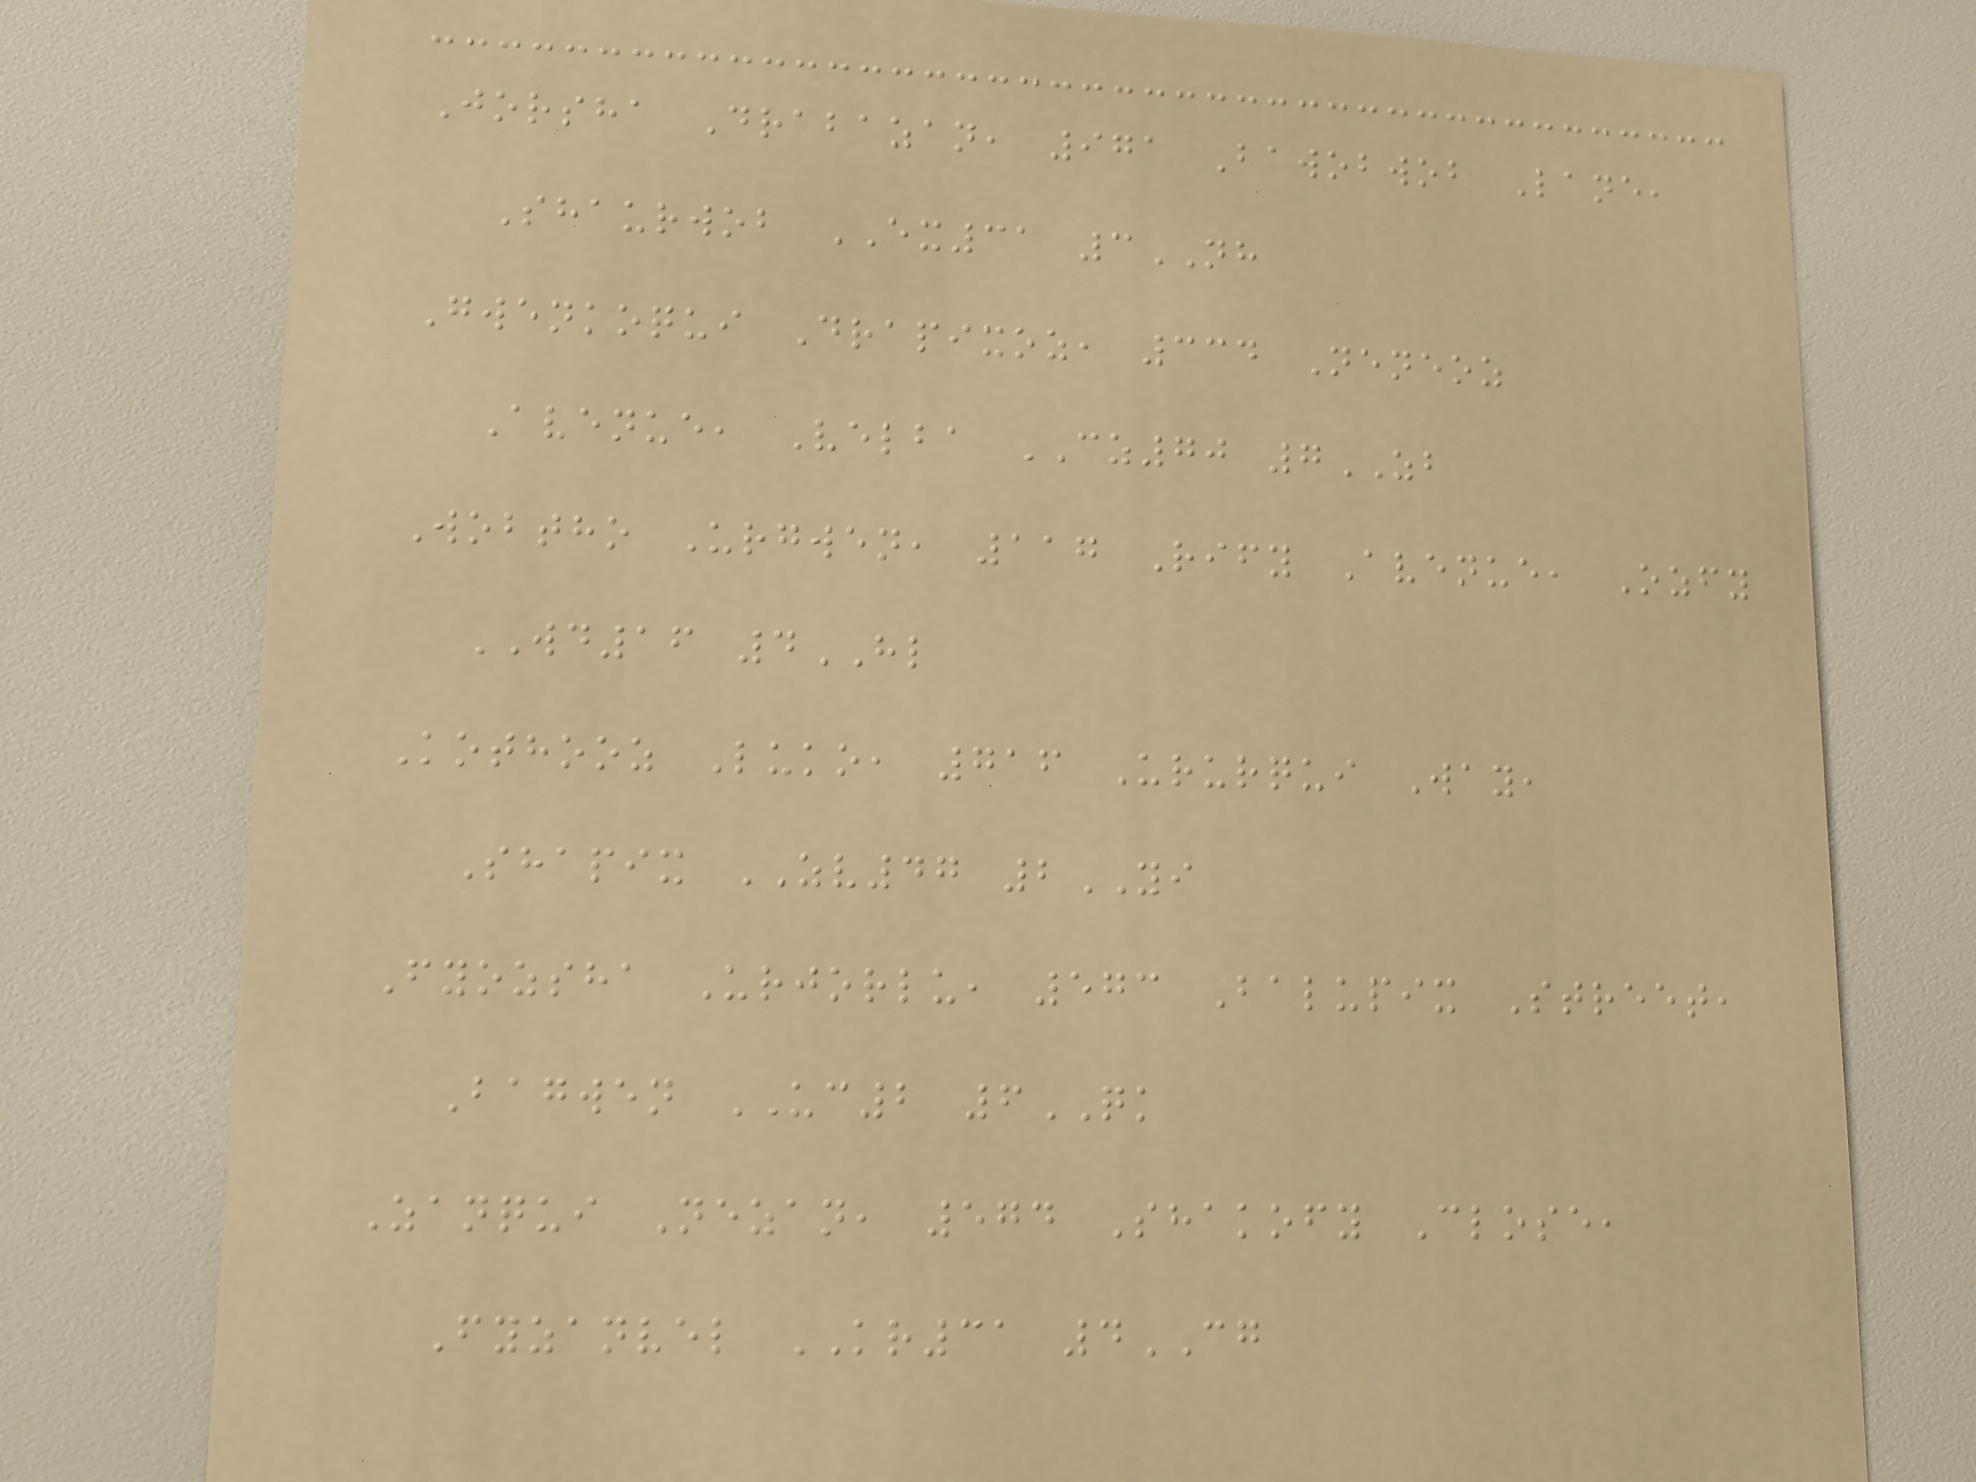Jorsha Drabazan, 971 Bawobwob Lane,
Shaurwob EX31 3NH
Gwenkoqui Drapixoz, 334 Neneoz
Avenue, Velba CZ70 7ZB
Wobtho Urgwen, 117 Rify Avenue, Ozfy
WD16 4HL
Kothooz Luko, 716 Ururqui Way,
Shapix ZV47 2YI
Fyozsha Urjorlu, 573 Balupix Street,
Bagwen UC2 6QK
Zanqui Nezan, 574 Shakofy Close,
Fyzanvel KR31 4CG
